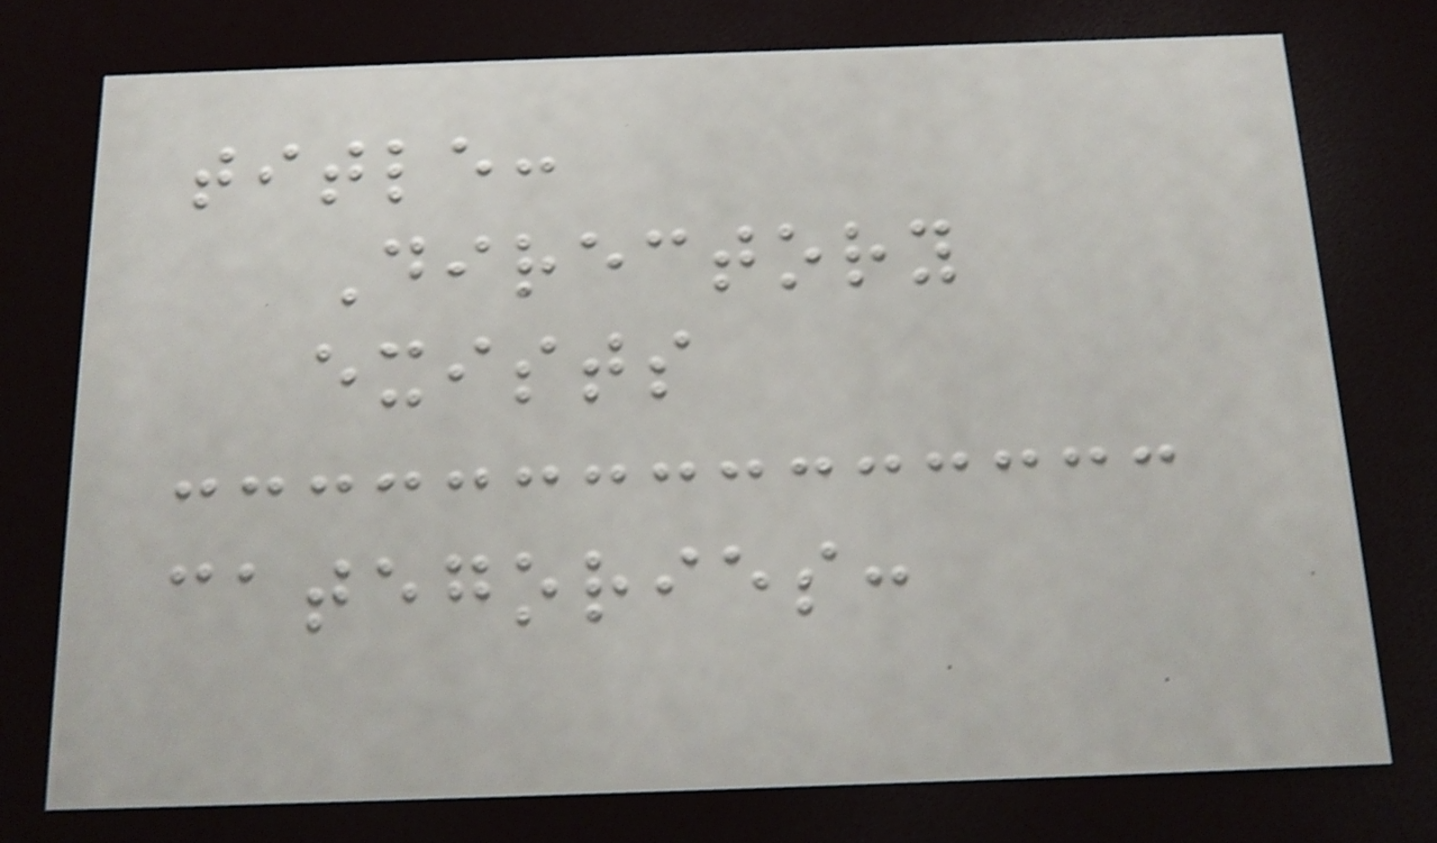title:
Directory
exists
categories:
